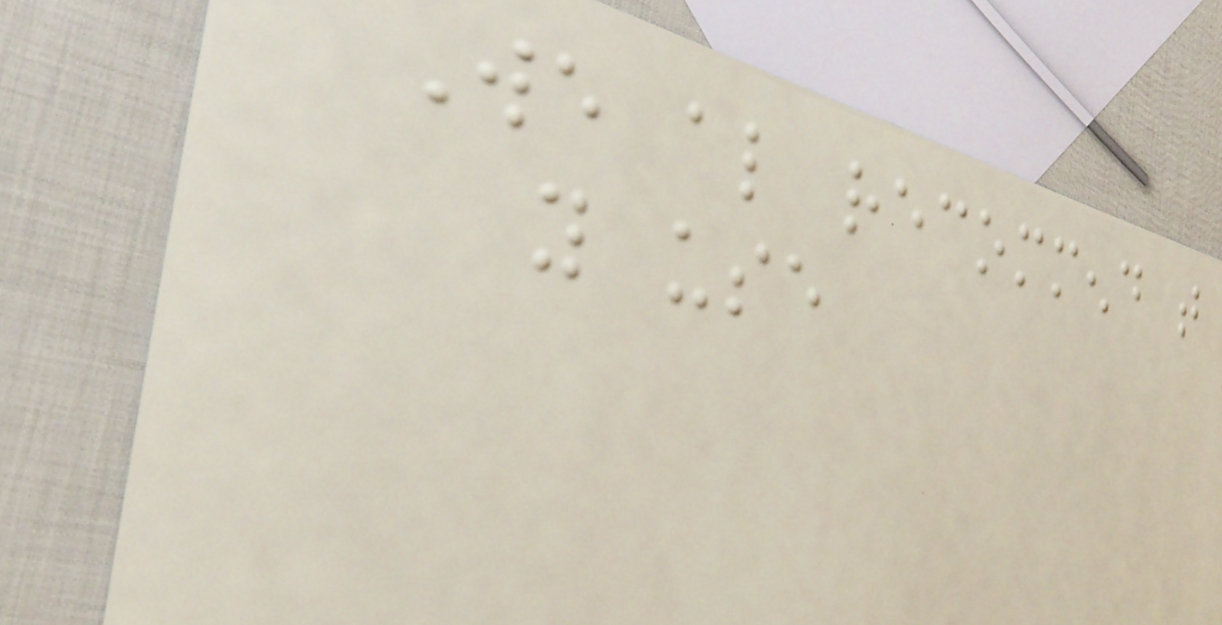We also recommend that
you use
